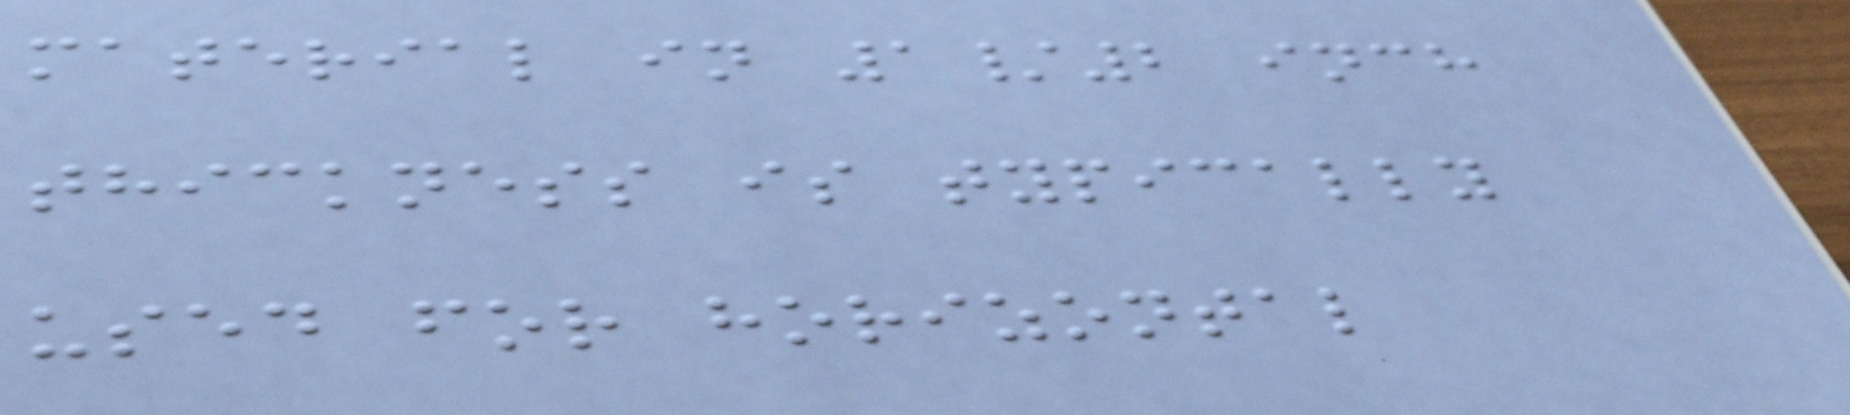material in 1/2 inch
thickness is typically
used for horizontal
